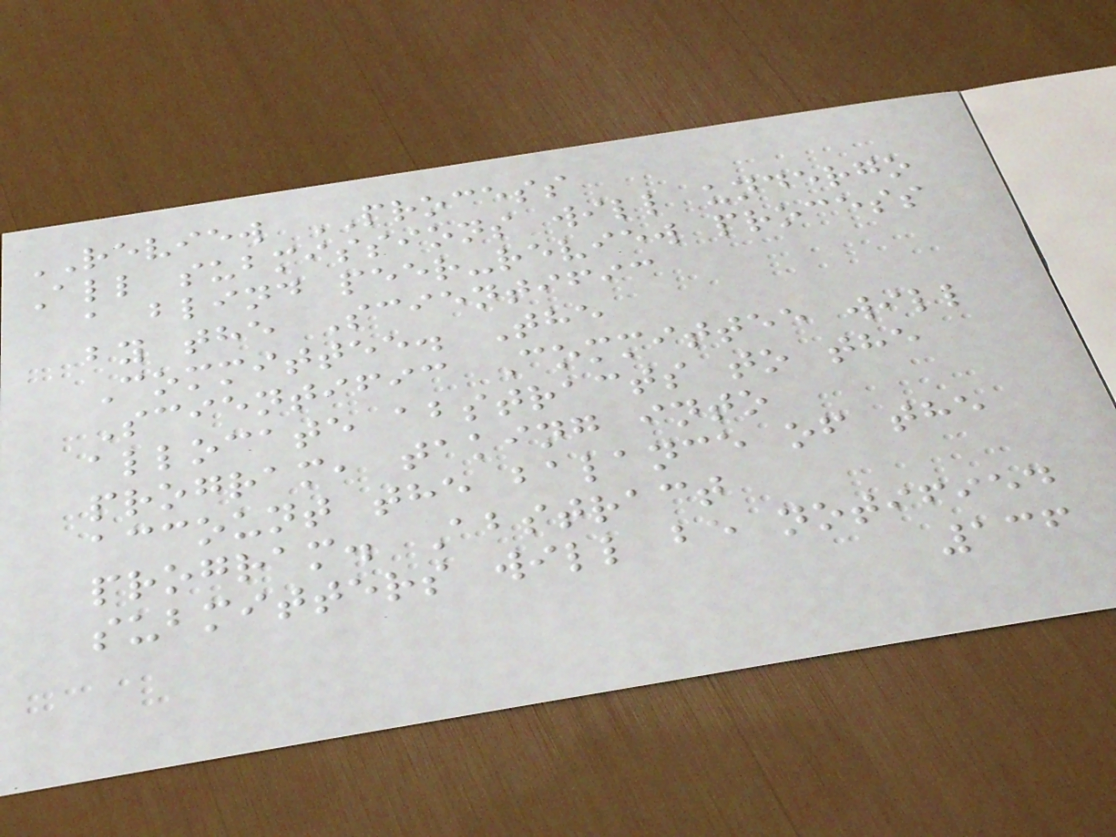REVIEW PROCESS
All submissions will undergo
a blind peer-review process
by the Scientific
Committee. The
Scientific Committee will
allocate abstracts to the
program, taking into
account the balance of the
program. Abstract
submitters will be notified
136
